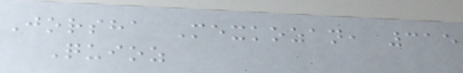Jorsha Mexkozan, 315
Quioz
